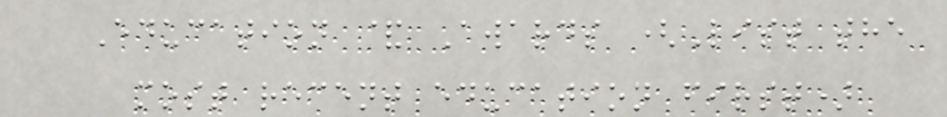Education & Awards (List the
most recent education first)
